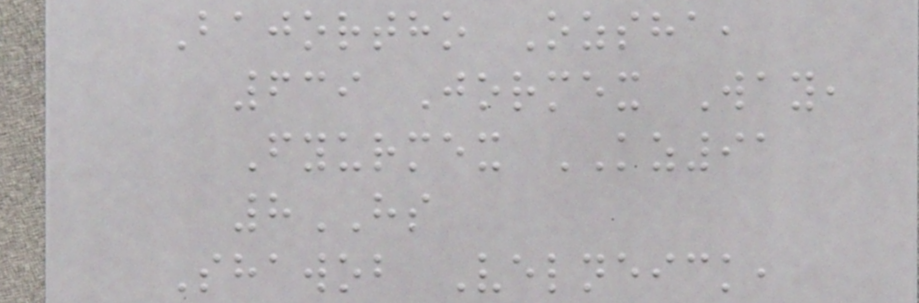Bajortho Ozsha,
639 Jormex Way,
Fyurmex KZ91
8HS
Shawob Velneick,
